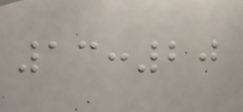13:20
